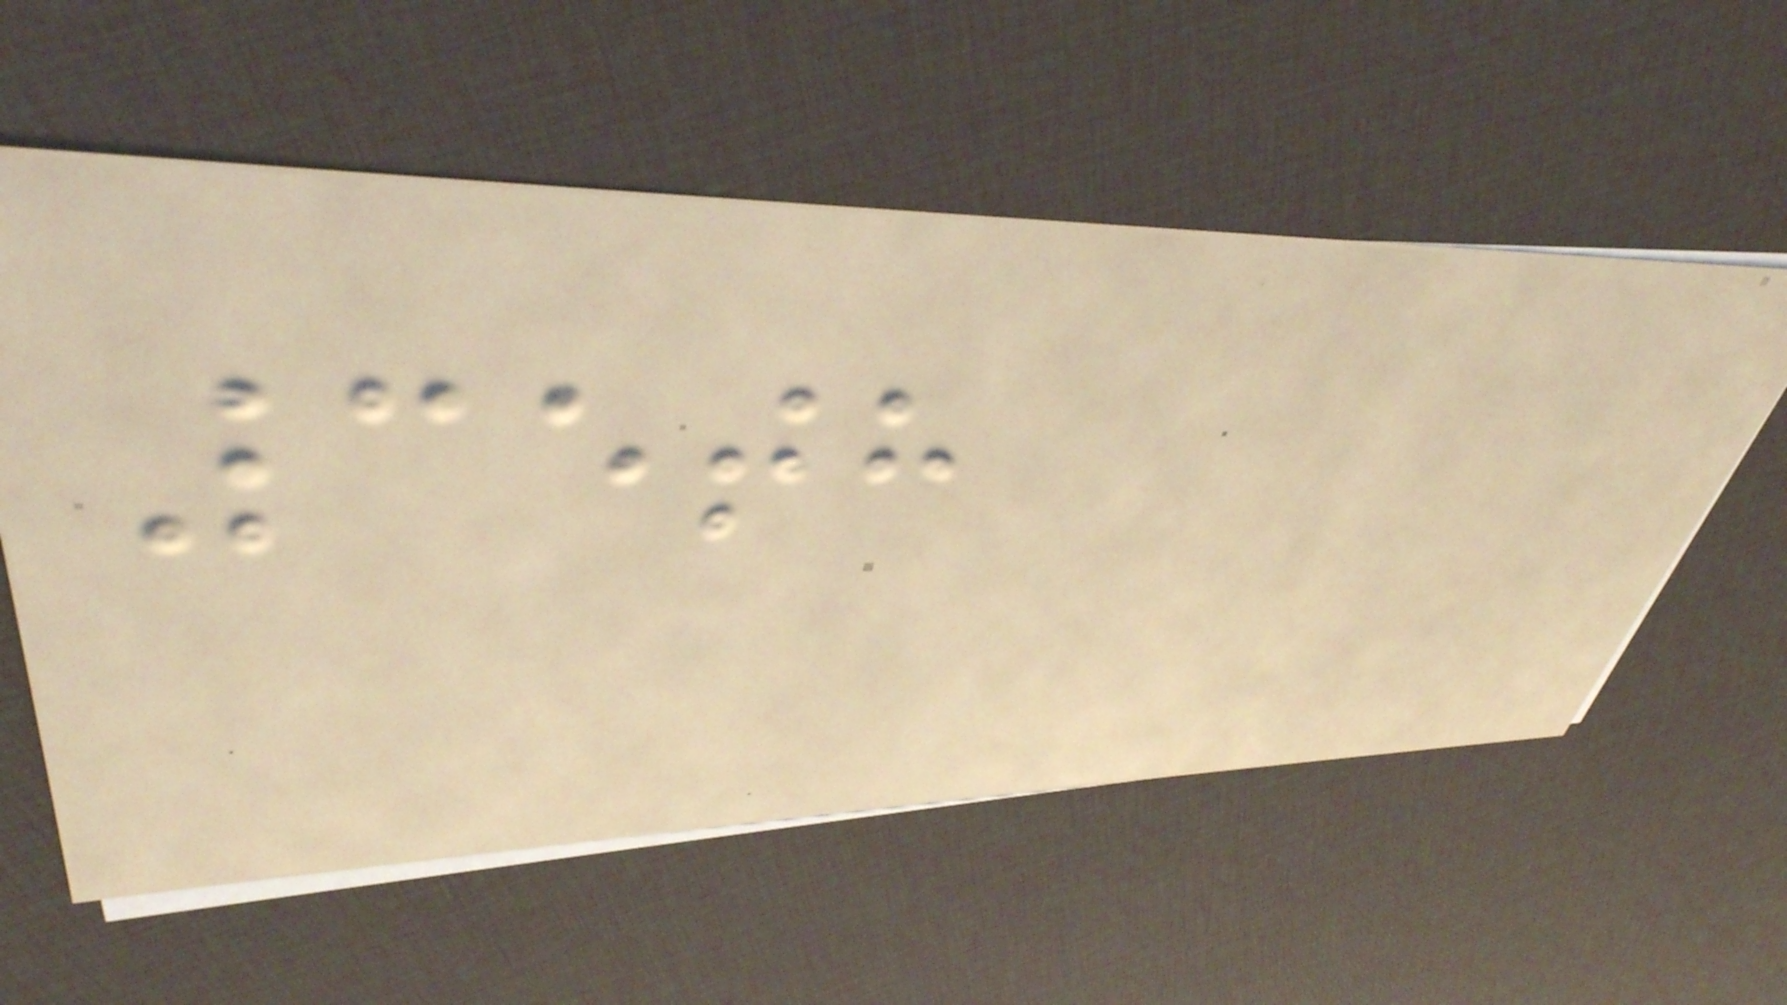35th
